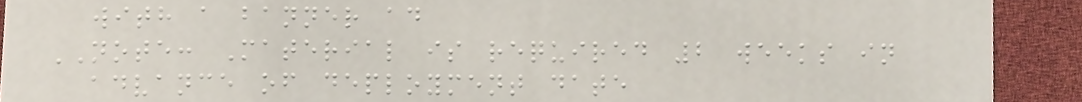with a banner ad
NOTE: Material is required 2 weeks in
advance of deployment date
